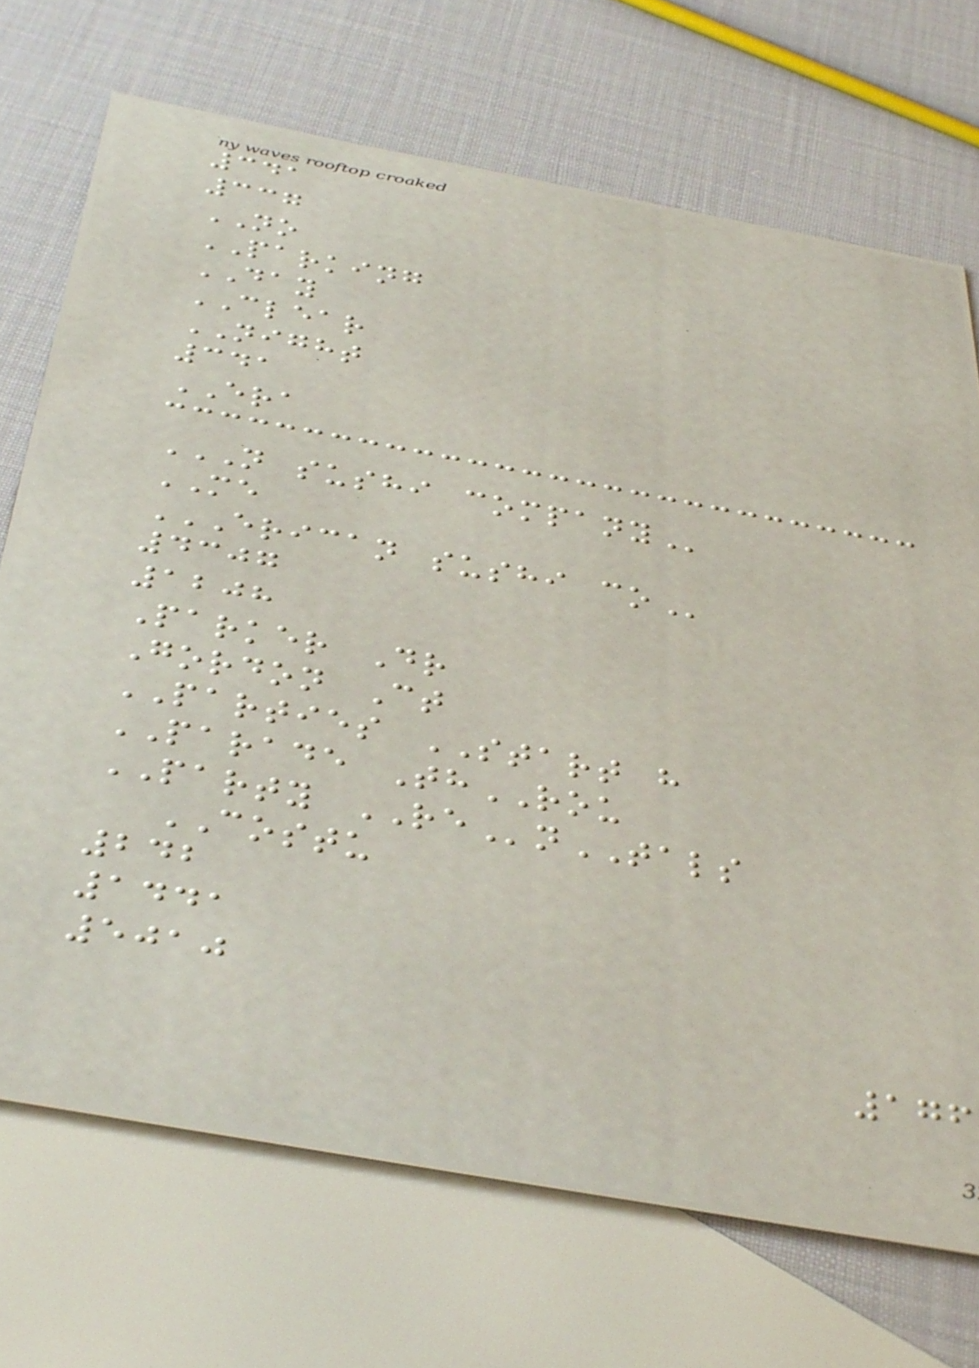341
337
NO
PARKING
DAY
CLEAR
NIGHT
341
ERA
N SUSHI COMPANY
ME
ERICAN SUSHI CO
4307
1208
Parker Dr
Gordon Ct
PARTIES START h
PARADE ThROU
PARTY REnTALS
COSTU
242
1441
5010
176
